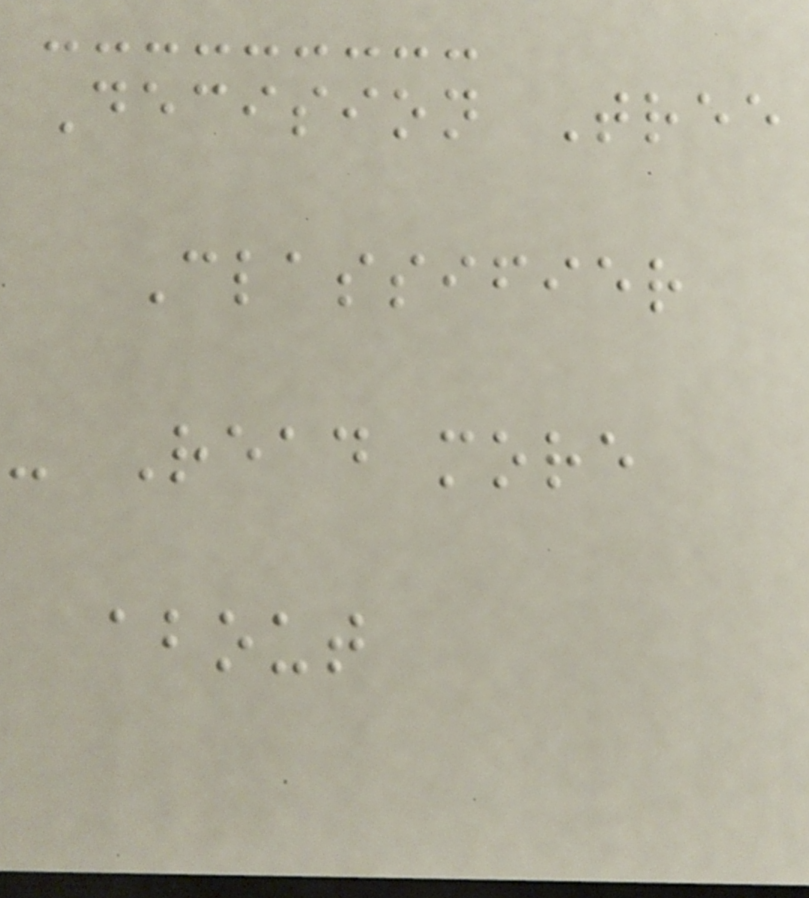Decision Tree
Classifier
- Read more
about
